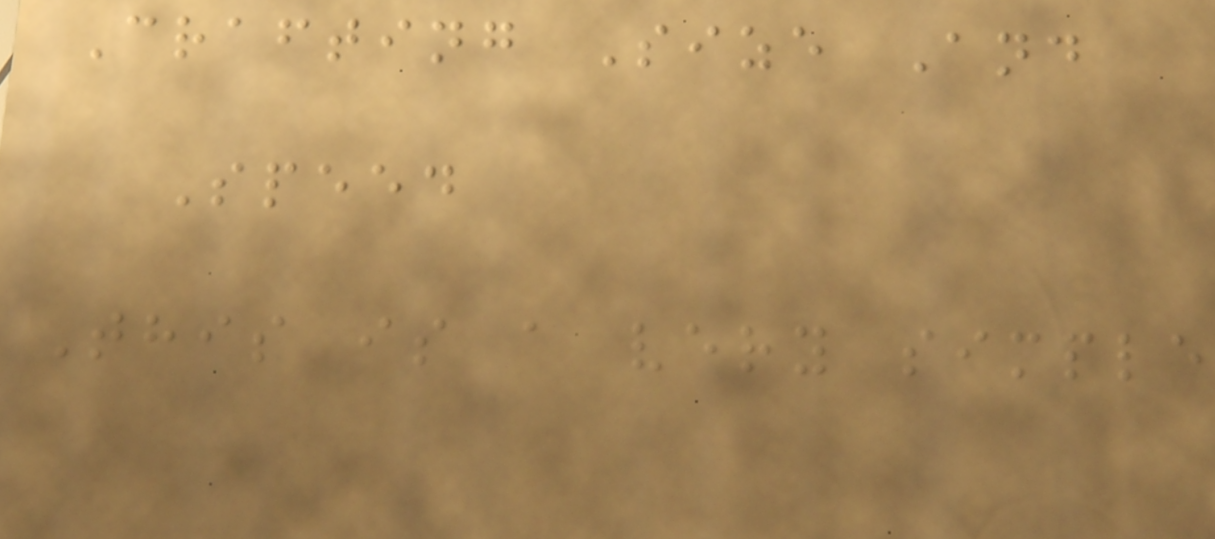Crafting Size And
Speed
This is a very simple
